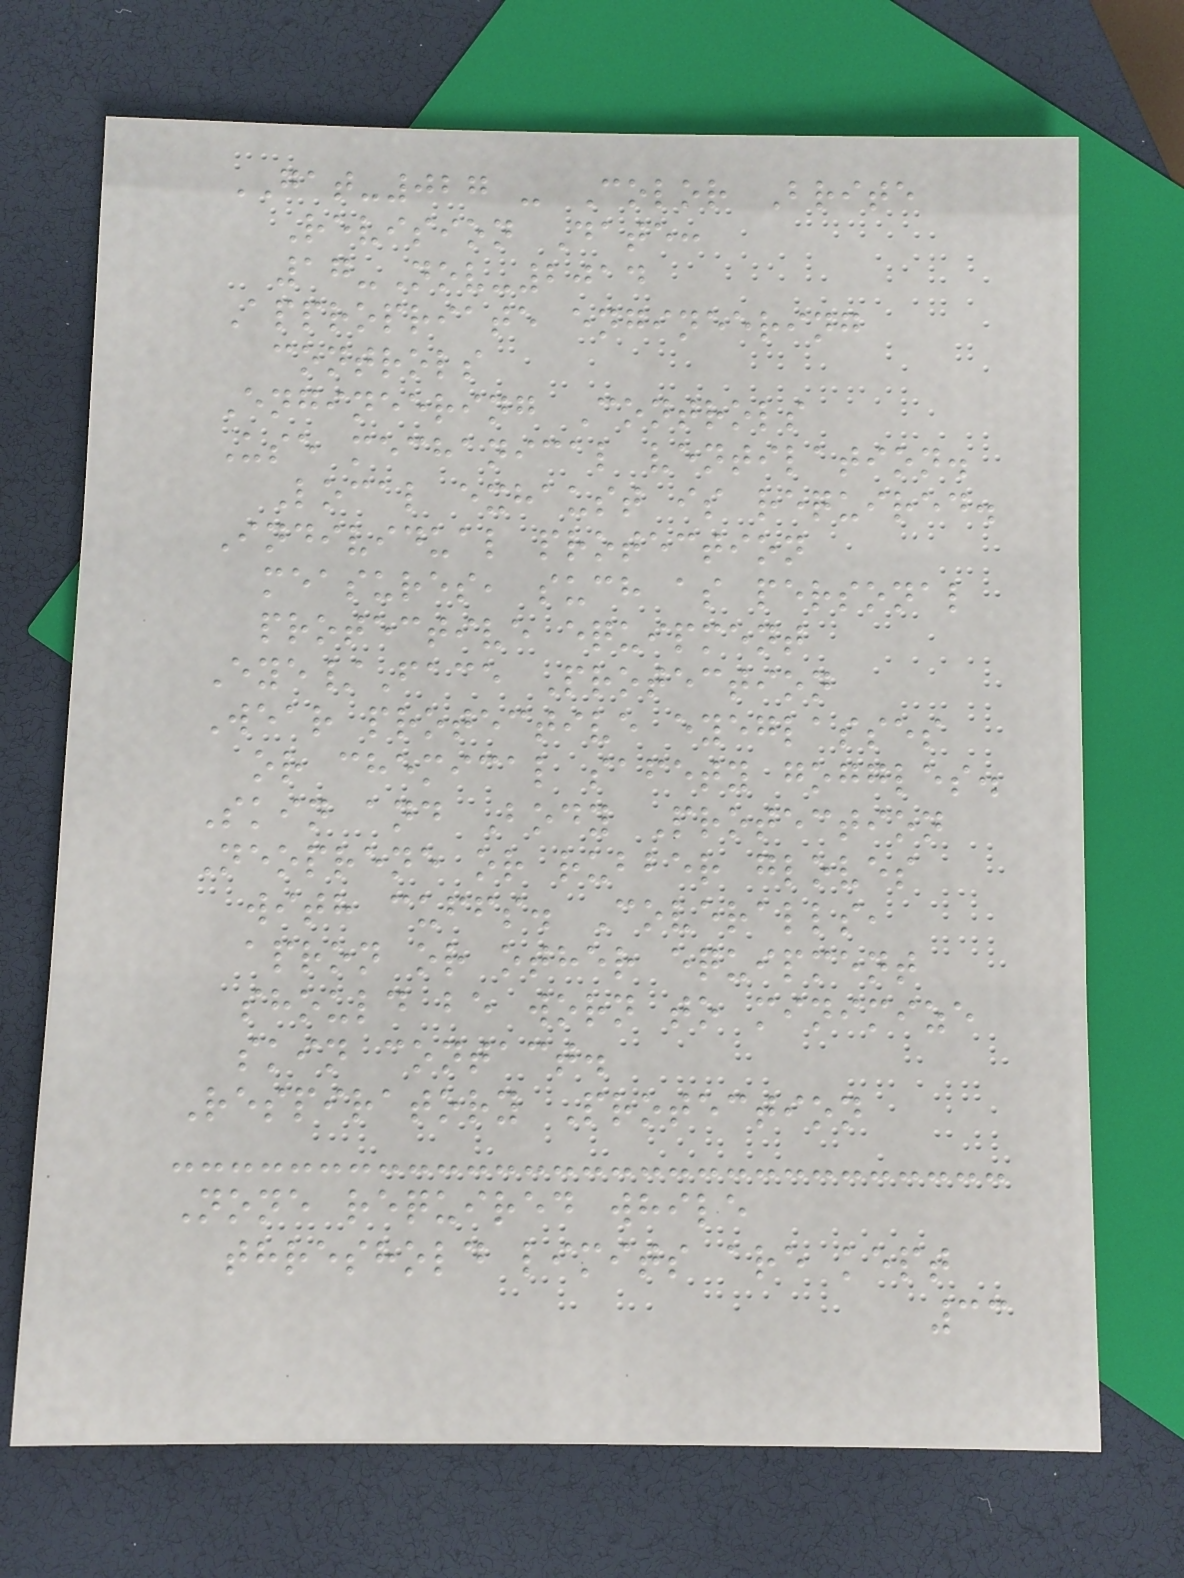GAT-027 - Color Brite
Revision Date:
17-Nov-2014
Appropriate engineering
controls
Engineering Controls
Use mechanical ventilation.
Local exhaust is required.
Individual protection
measures, such as personal
protective equipment
Eye/Face Protection
Wear protective eyeglasses
or chemical safety goggles.
Skin and Body Protection
Neoprene or rubber gloves
with cuffs. Coveralls,
apron or other equipment
should be worn to minimize
skin contact.
Respiratory Protection
None required while
threshold limits are kept
33
